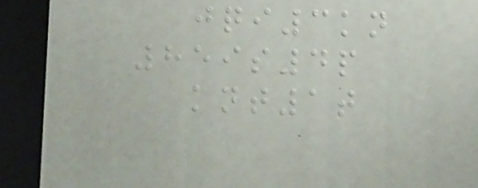jqi3kn
859s4p
knt1t
